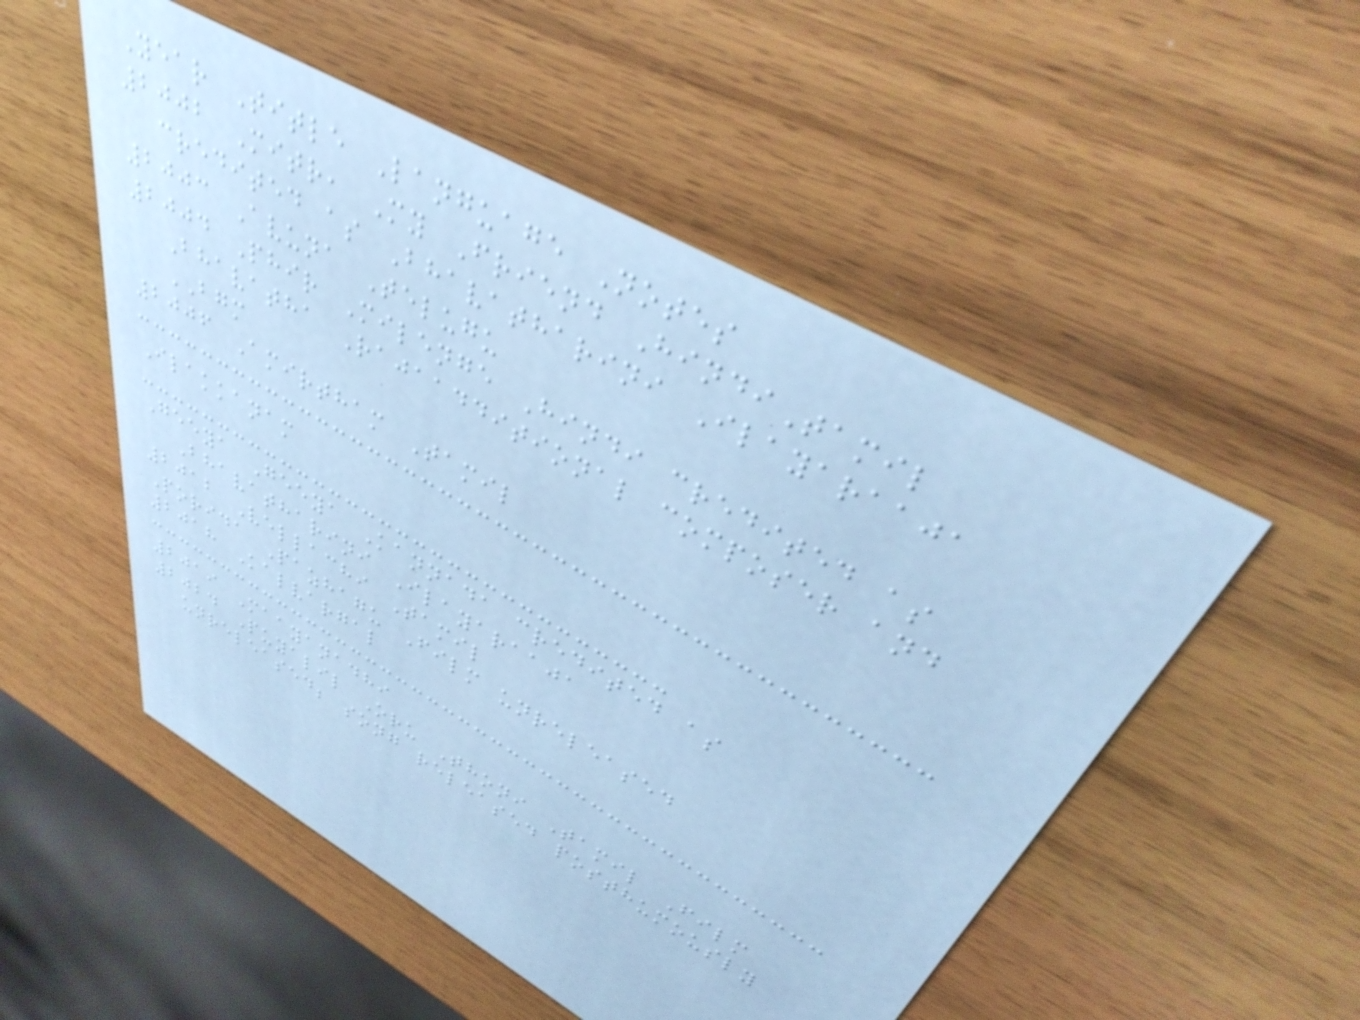Year Title Language Notes
2002 Mitr, My Friend HindiTamil
credited as Bhavatharini Ilayaraaja
2003 Avuna Telugu
2004 Phir Milenge Hindi credited as
Bhavatha Rajaadditional composer and
BGM
2006 Amirtham Tamil
Ilakkanam
Geeya Geeya Kannada credited as
Bhavatharini Ilayaraaja
2012 Vellachi Tamil
Porida Pazhagu Film unreleased
2018 Kalvargal
2019 Maayanadhi
2024 Puyalil Oru Thoni Tamil Film
unreleased; song released posthumously
